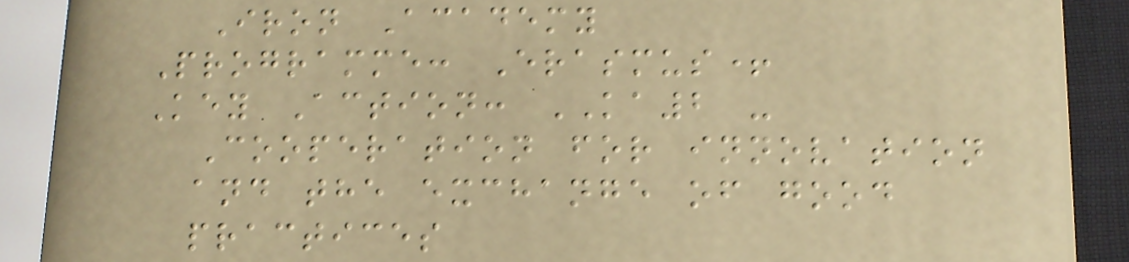Iron Academy
Programme: Erasmus+
Key Action: KA2 -
Cooperation for innovation
and the exchange of good
practices
